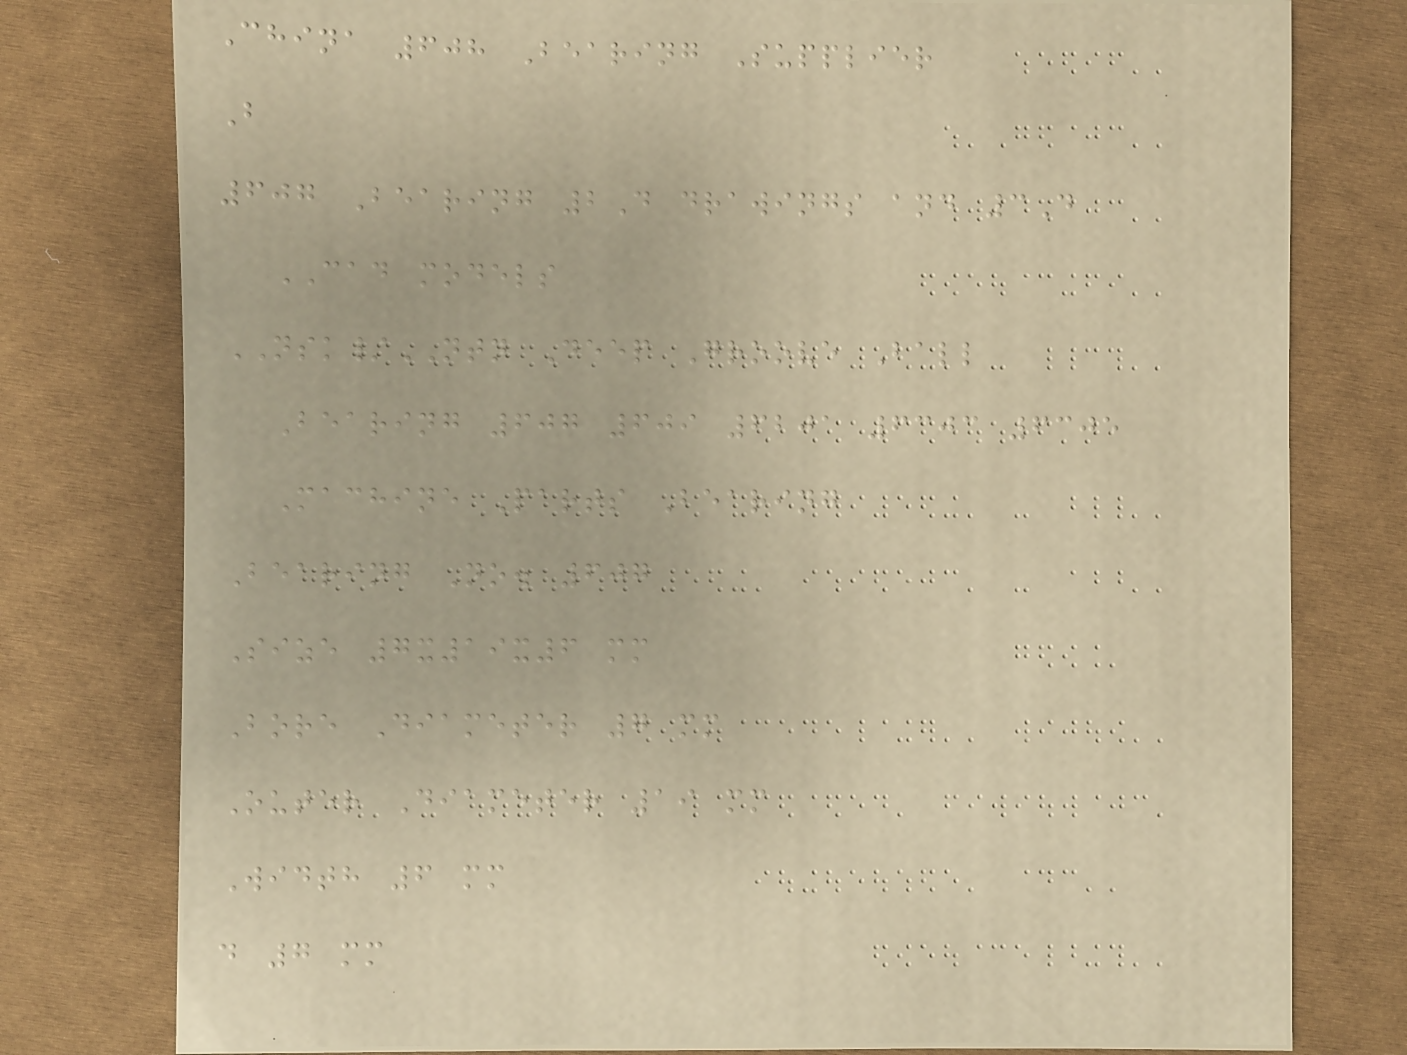China 608 Bearing Supplier
B
607 Bearing 2D drawings and 3D
CAD models
NSK/NTN Deep Groove Ball
Bearing 607 609 6201 6303 6305
Machine Parts Bearing
Bearing No. 607
Size 7x19x6 mm
Bore Diameter 7 mm
Outer Diameter 19 mm
Width 6 mm
d 7 mm
